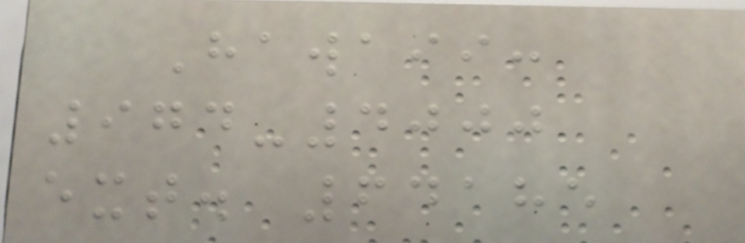Hawaii:
974-4000
ext. 64185
